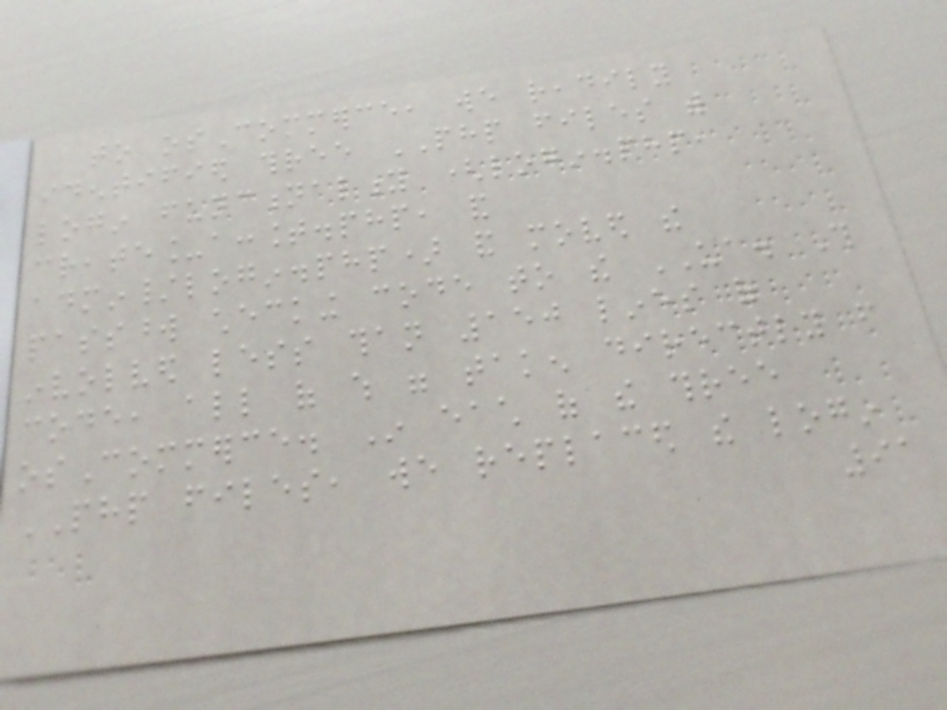to osCommerce, we readily
identified three PHP files with
login functionality (login.php,
create_account.php, and
admin/login.php) and moved the
password checking code to the UA. This
involved less than 150 lines of
code, all of which were taken directly from
osCommerce. In each of the three
PHP files, we replaced the login
91
